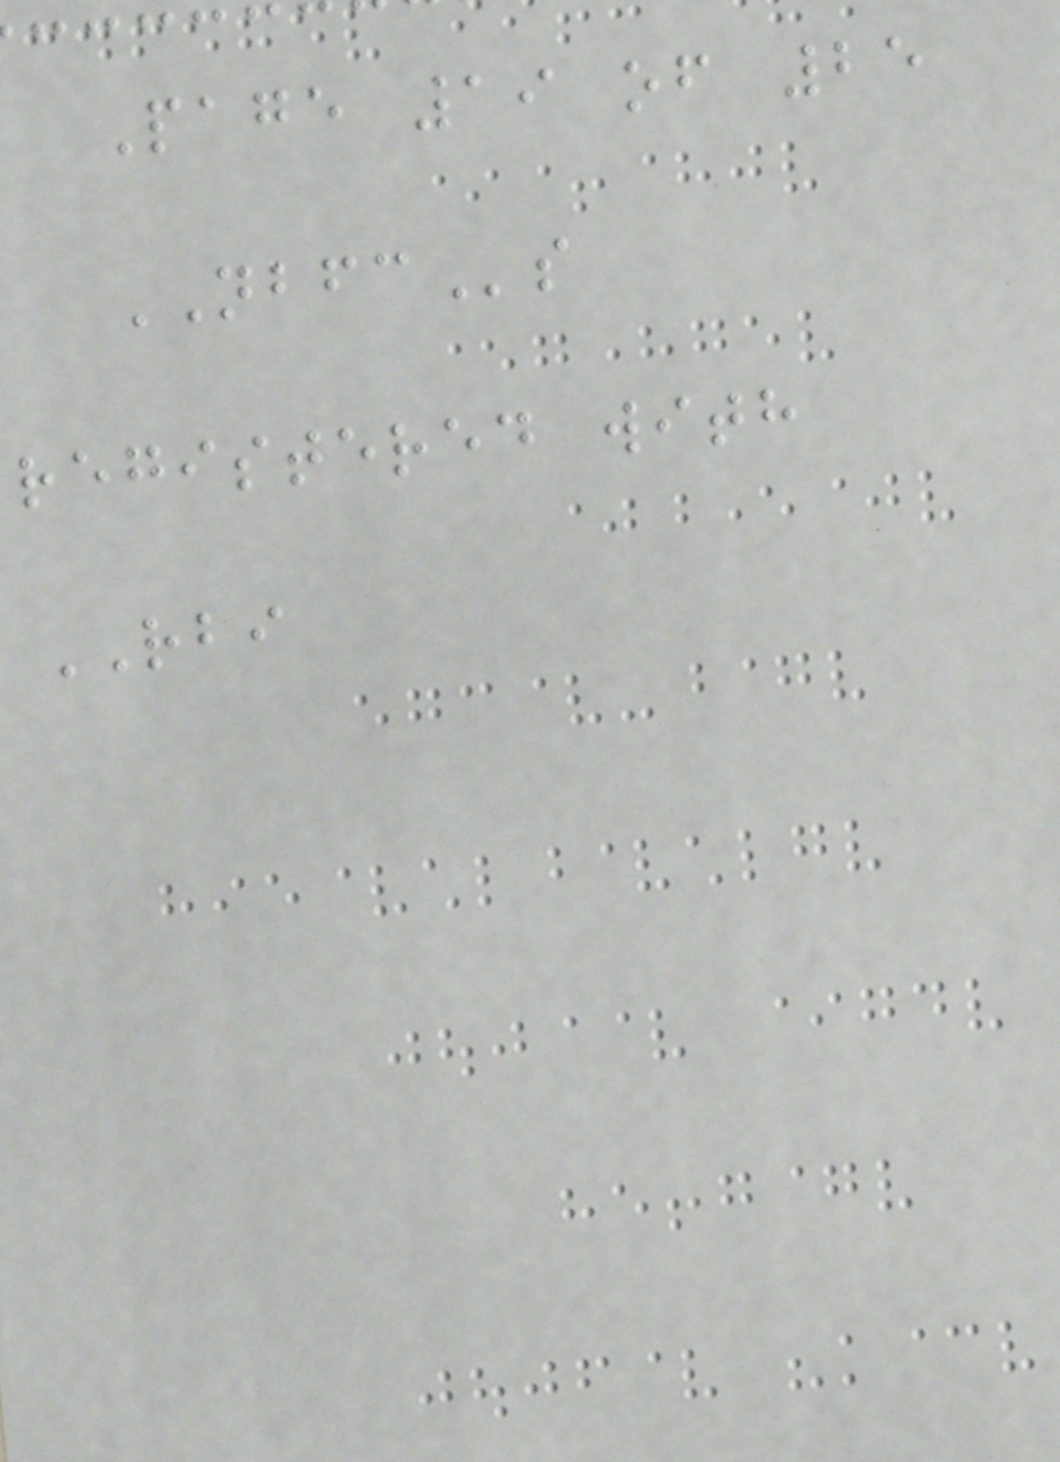Page 19 of 25
NBFCs
registered with
RBI
